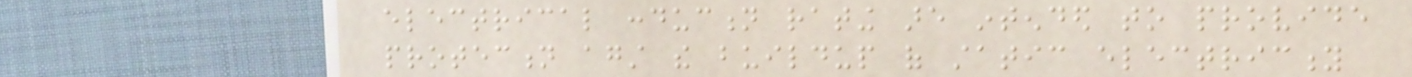electrical conduction rating are intended to provide
protection against the buildup of static electricity
